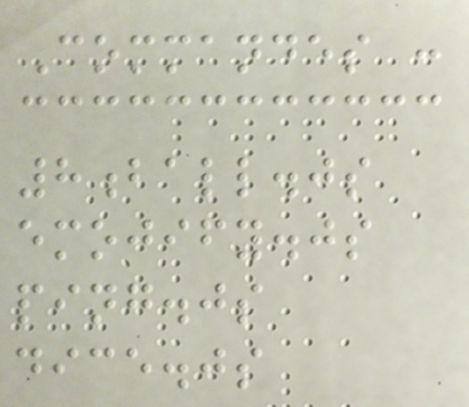Commandes :
8ball.js
emojify.js
ping.js
dice.js
